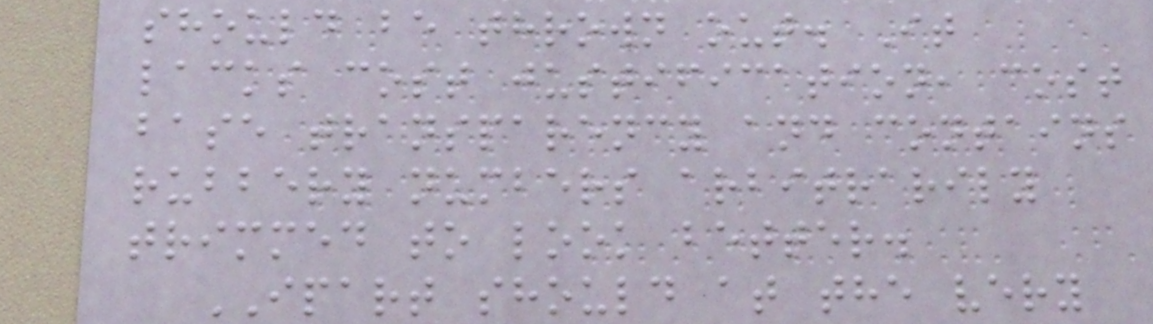should be thrown out. It
lacks cost justification, cost
base transparency and contains
rubbery numbers arbitrarily
trimmed to look better.
IPART should at the very
